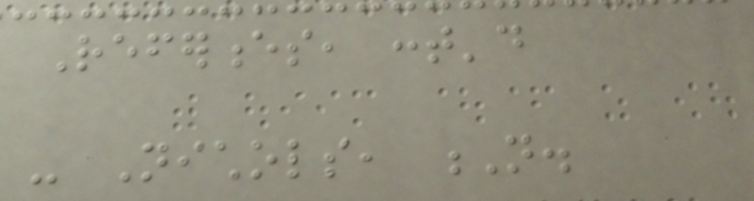References, cont'd
- Nichols, N.
